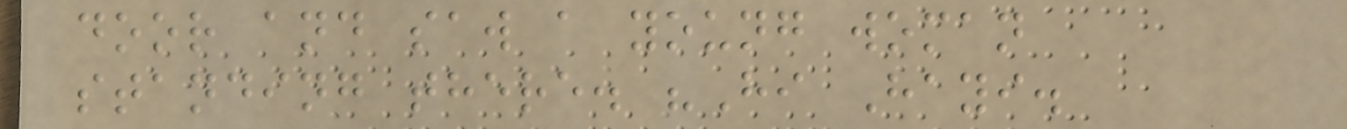door and saw a young woman
standing there. "Hi Hayi.
